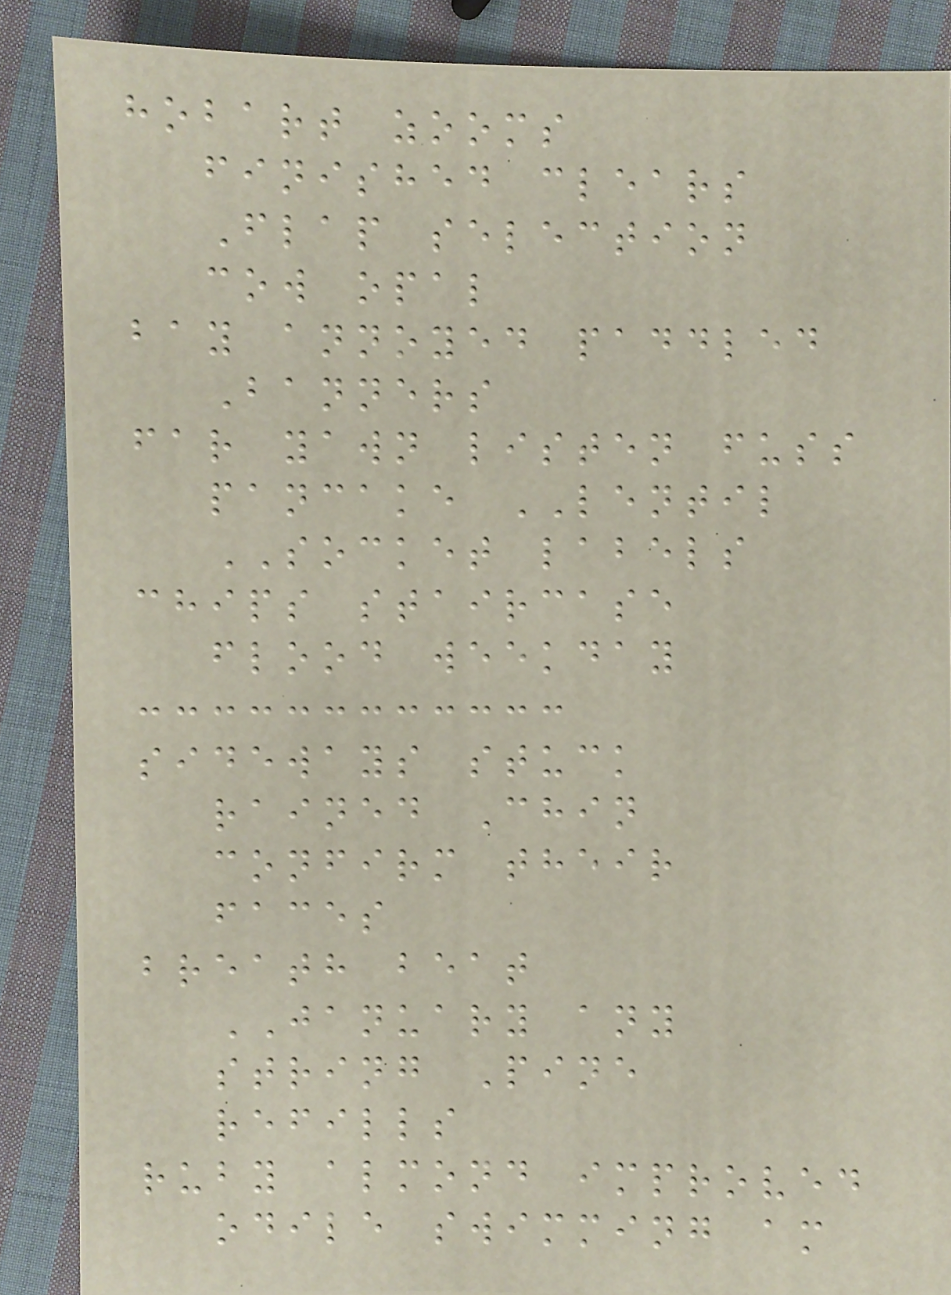hobart zooms
finished clears
Flap selection
cow opal
bay annoyed paddled
Banners
far yawn listen fuss
pancake LENTIL
SOCKET labels
chips staircase
flood weekday
sideways stuck
rained Chin
confirm their
faces
breath beat
JANUARY any
string Pine
refills
ruby almond improved
odile swimming am
